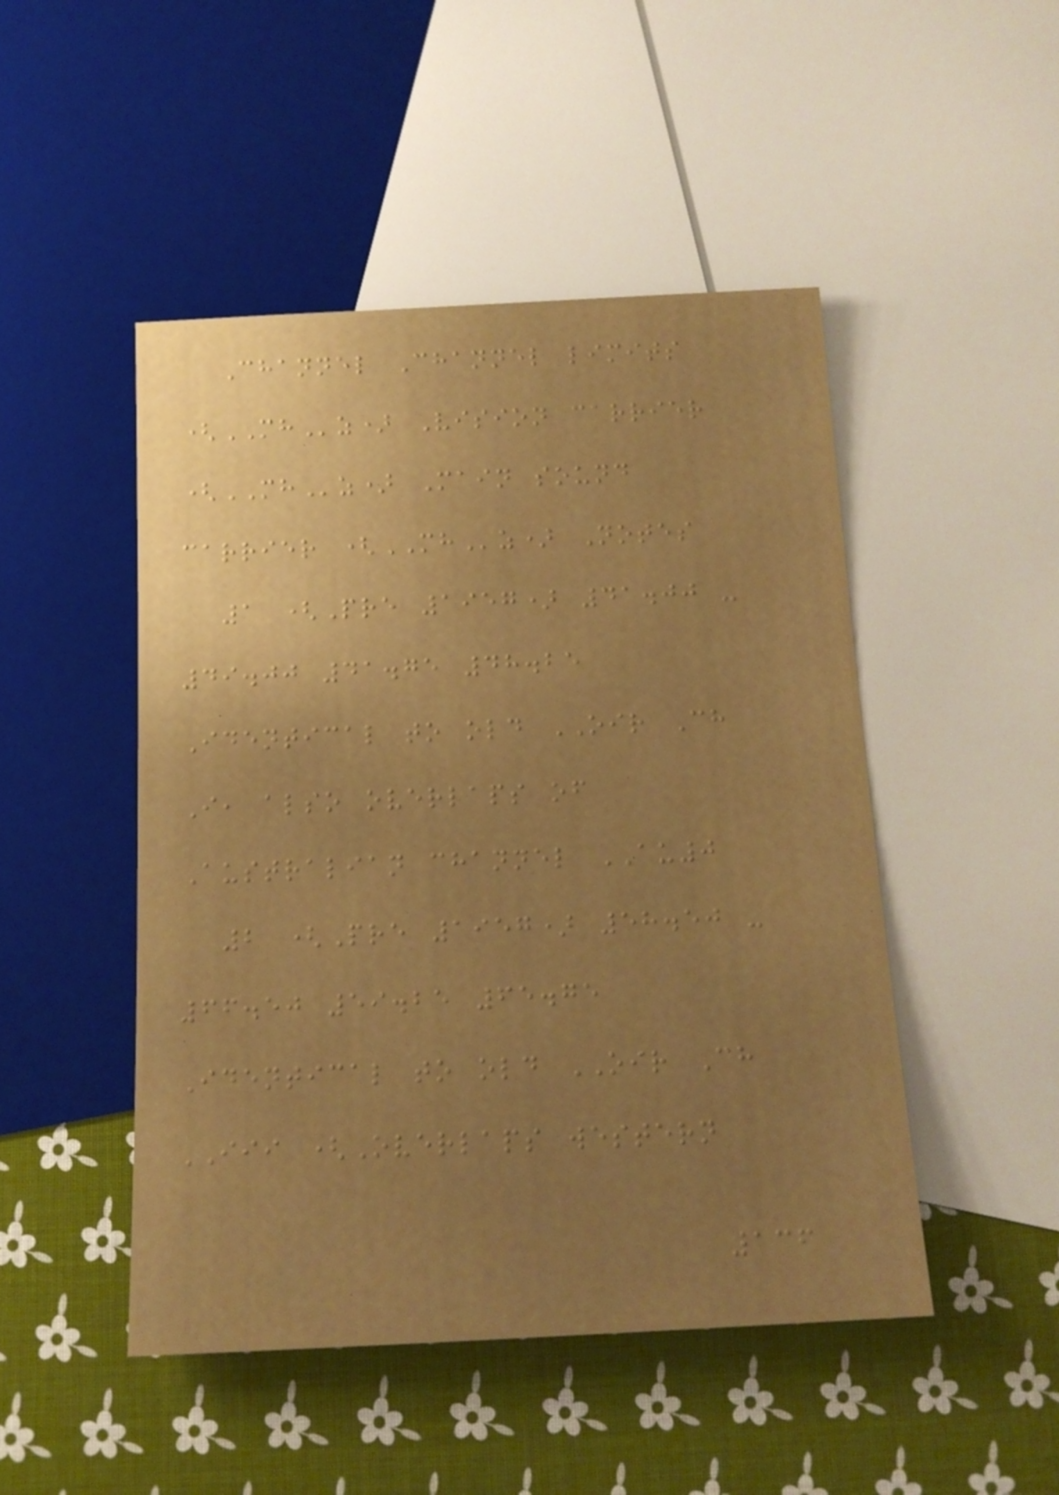Channel Channel limits
(MHz) Vision carrier
(MHz) Main sound
carrier (MHz) Notes
1 (Pre 1957) 41.00 -
49.00 41.75 48.25
Identical to old OIR Ch
I, also overlaps of
Australian channel AU0
2 (Pre 1957) 58.50 -
66.50 59.25 65.75
Identical to old OIR Ch
III (Overlaps western
136
